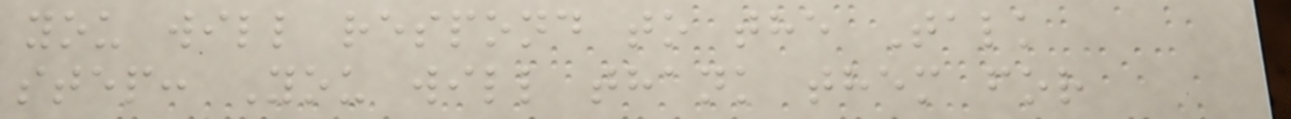you will respond to the Talk
step: You will thank them for
